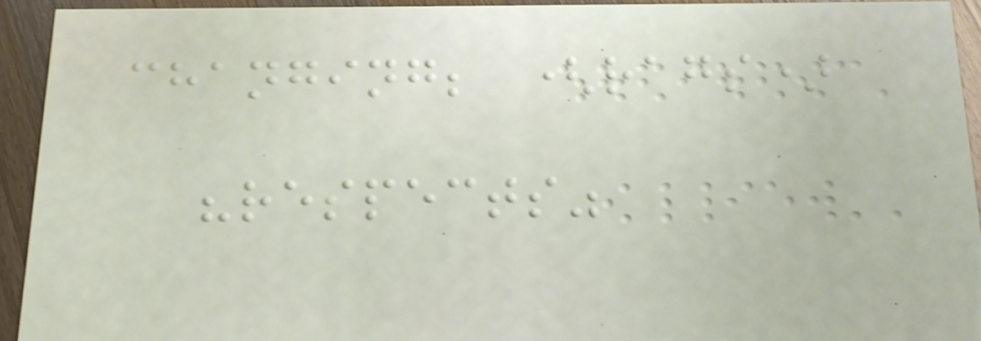changing; (rags)
"respects"
